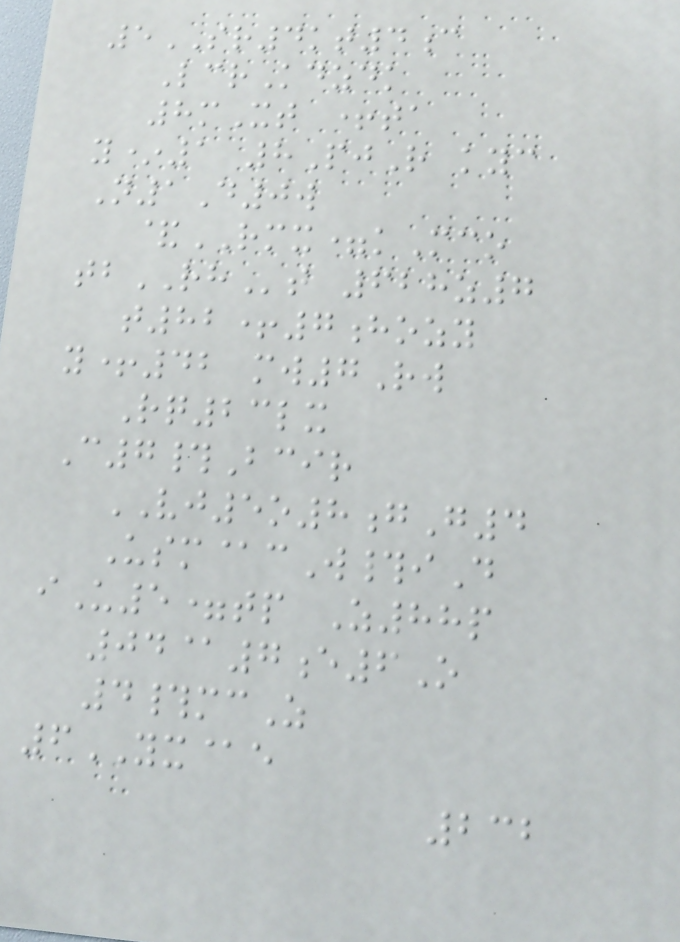5SR4kt4c
LcrKdzdk
8mXt +ta
y*1 8PjR kyc
N1D0w
&RMX=kMco
tbRHt 628z7
t82+7hozy
y+42 mw7Rw
Rq23lx
C7#Bcir
VJ5o8gG4
Usm@cW#iD
iU5=tp Z88p
04@7e6O
4#mcZ
6YX@e
232
